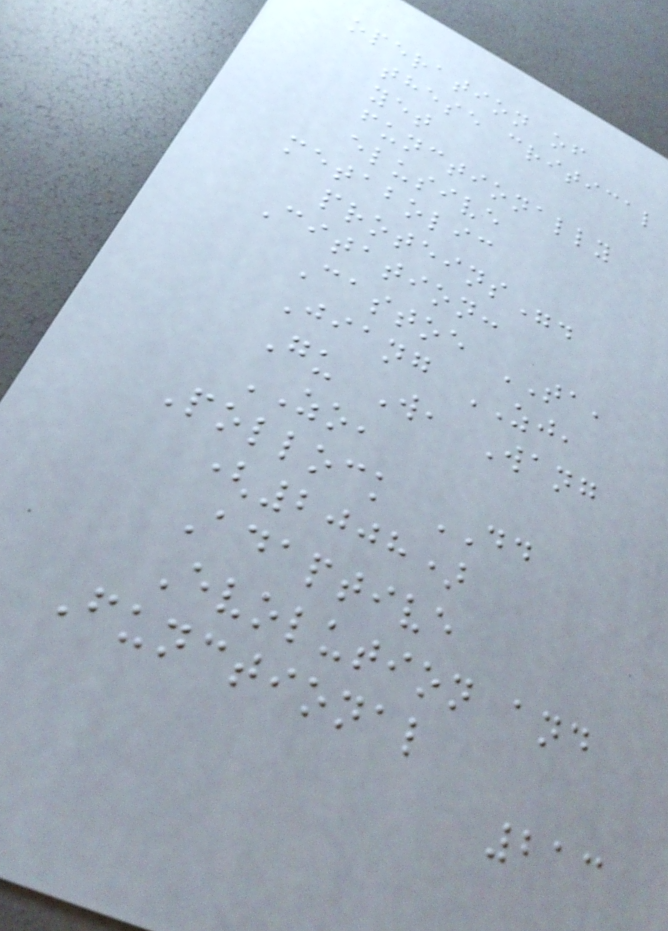operation of
these critical
yet
functionally
elusive
metabolic
proteins".
Citation:
Castoe TA,
Jiang ZJ,
Gu W, Wang
ZO,
Pollock DD
(2008)
Adaptive
Evolution and
Functional
213
